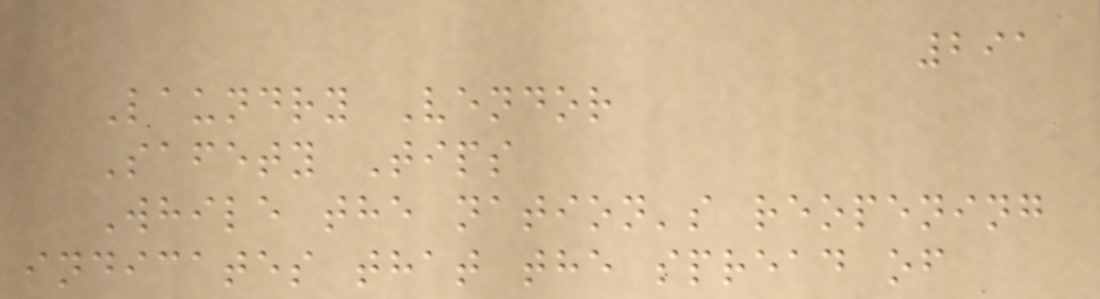291
Laundry Vendor
Safety Tips
While the nation's reopening
indicates that the spread of
